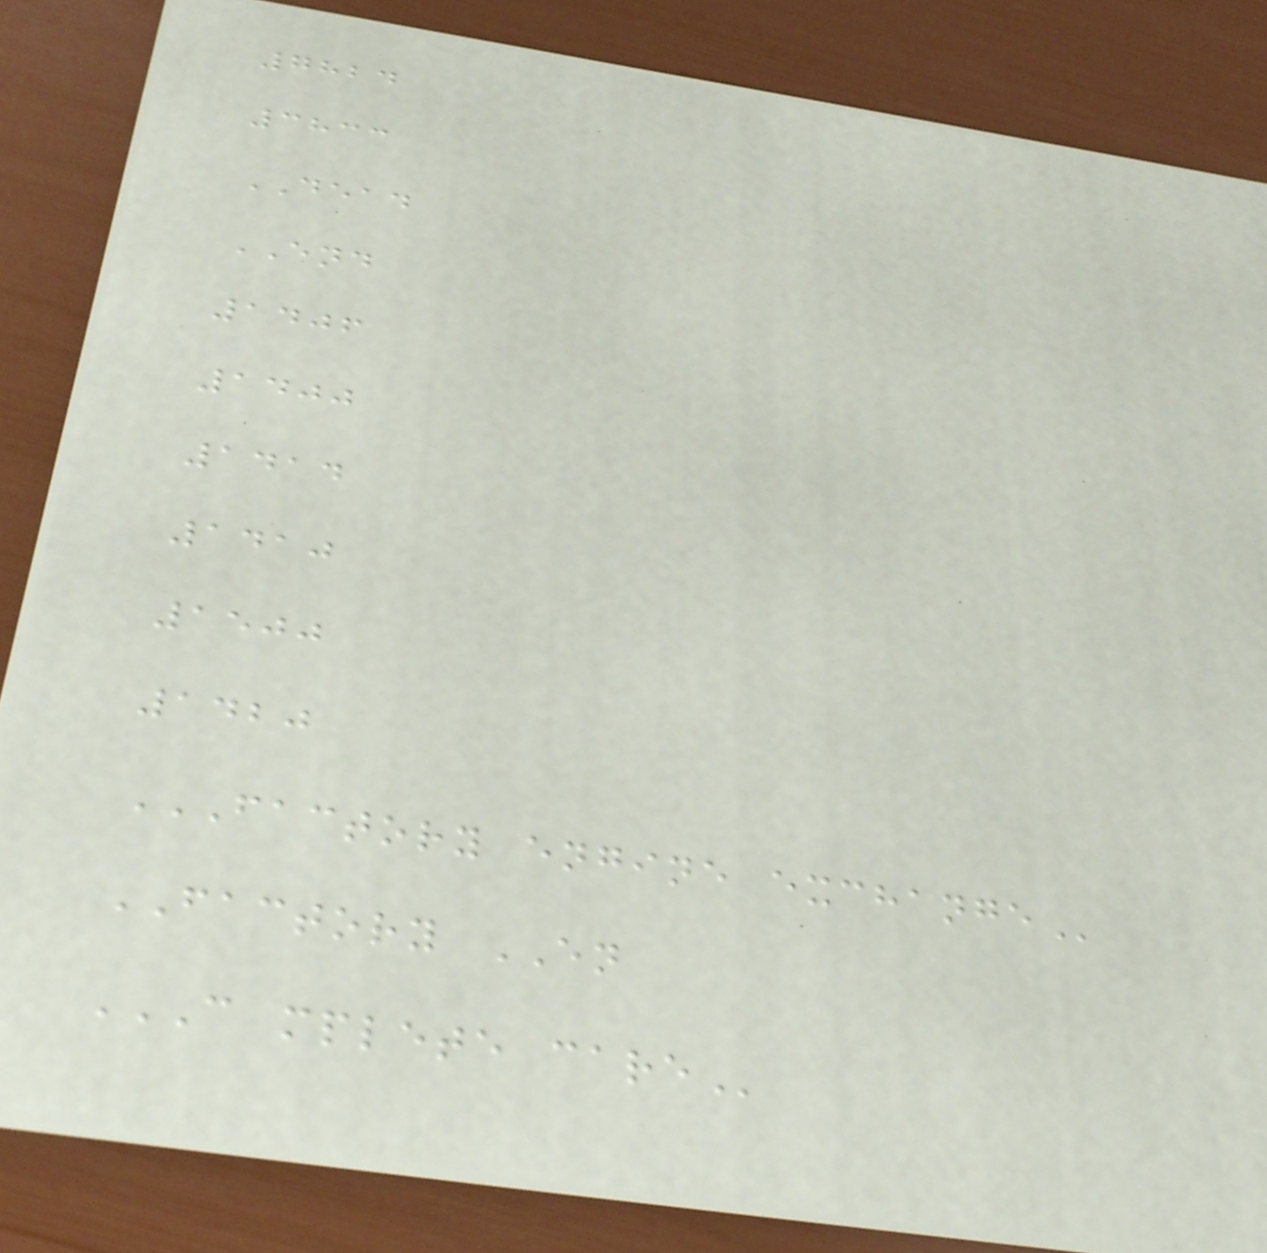7824
3833
DEAD
END
1406
1400
1414
1410
1500
1420
FACTORY ENGINE EXCHANGE
FACTORY EN
C MPLETE CARE
